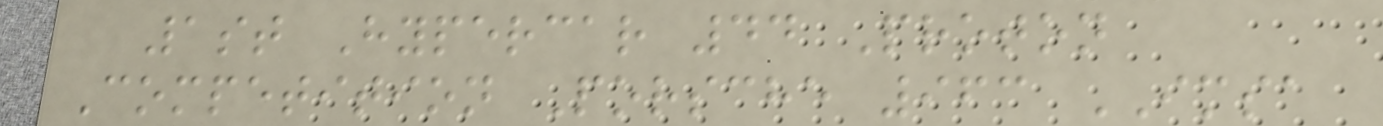1st Hypercar 44 Proton
Competition Porsche 963 IMSA
